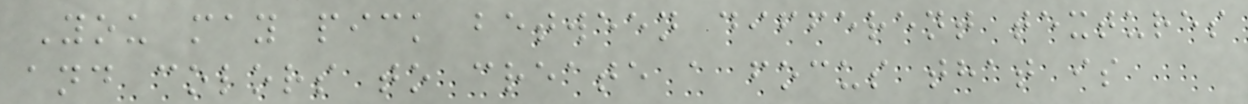You may pick between different textures
and colors to create a focus that is
